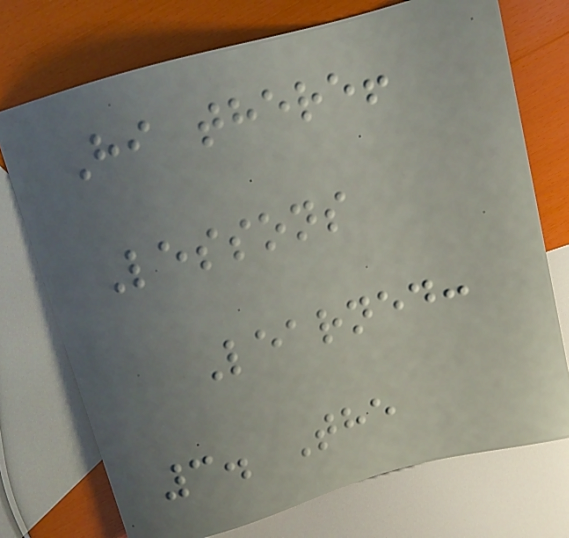Hi there!
Lessons
Learned:
3. The
